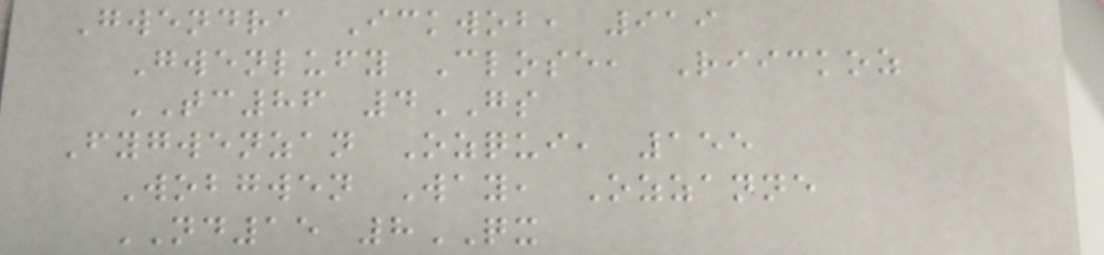Gwendra Ickwob, 919
Gwenlufy Close, Riickoz
TC86 4GS
Fygwenzan Ozqui, 155
Wobgwen Way, Ozzanne
ND15 8QX
